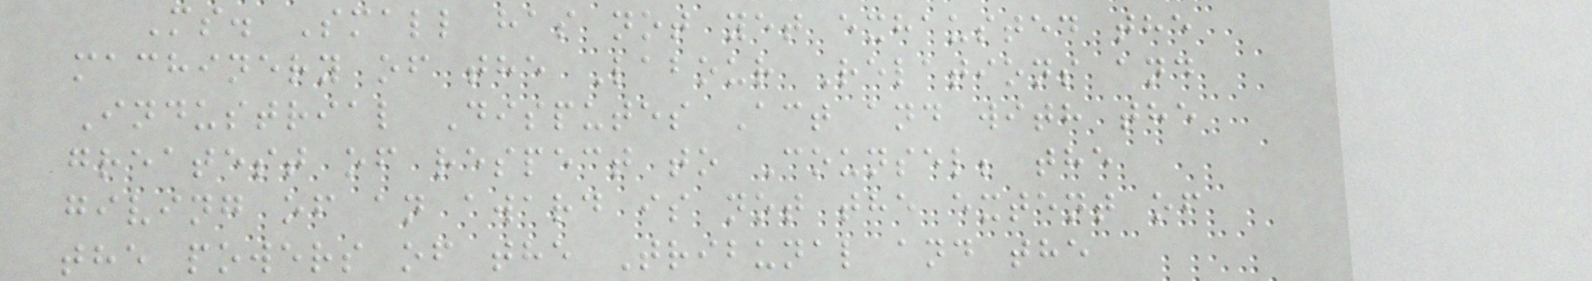Ms. Small has not yet exhausted the
machinery of the Labour Relations and
Industrial Disputes Act and with the
greatest of respect to Counsel; the
giving of an award is not the extent of
the powers of the Tribunal and the
